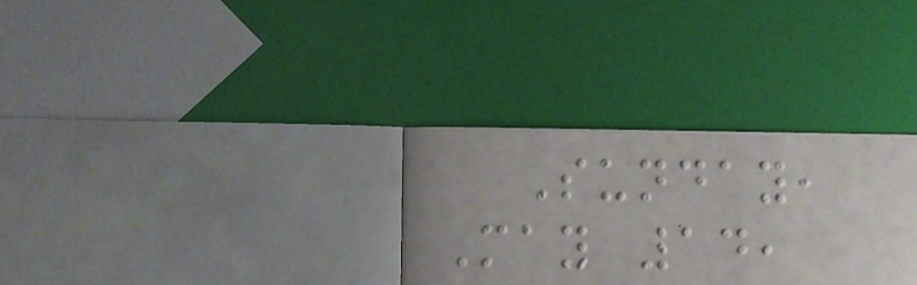Sunday,
May 14,
